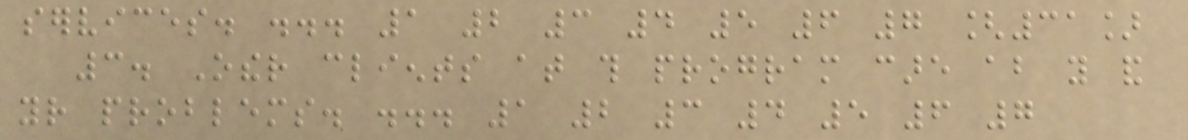services. ... 1 2 3 4 5 6 7 [31]
3. Other clients at this program care about you and
your problems. ... 1 2 3 4 5 6 7
